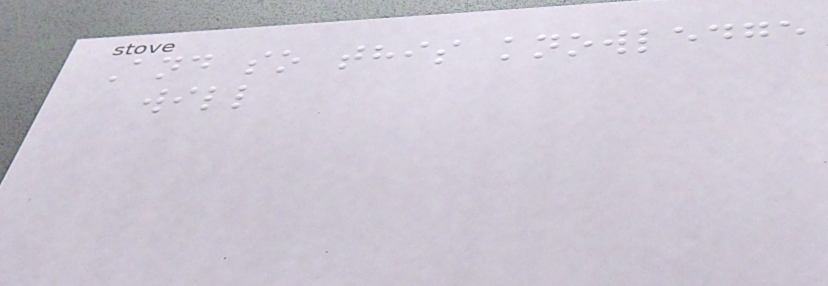And so this knowledge
will
